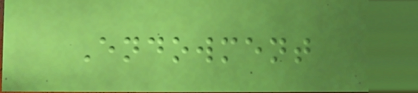Endowment
